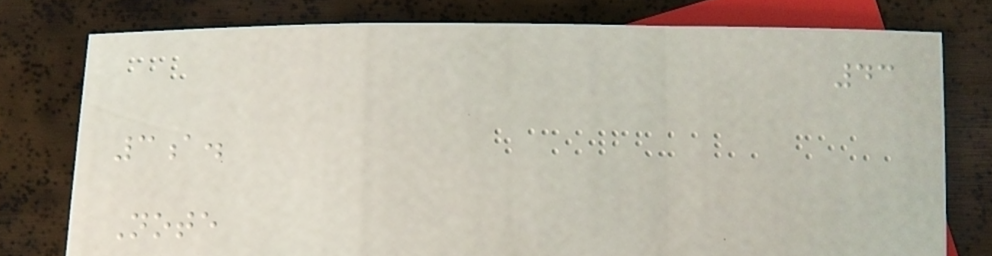43
3a.
Note
